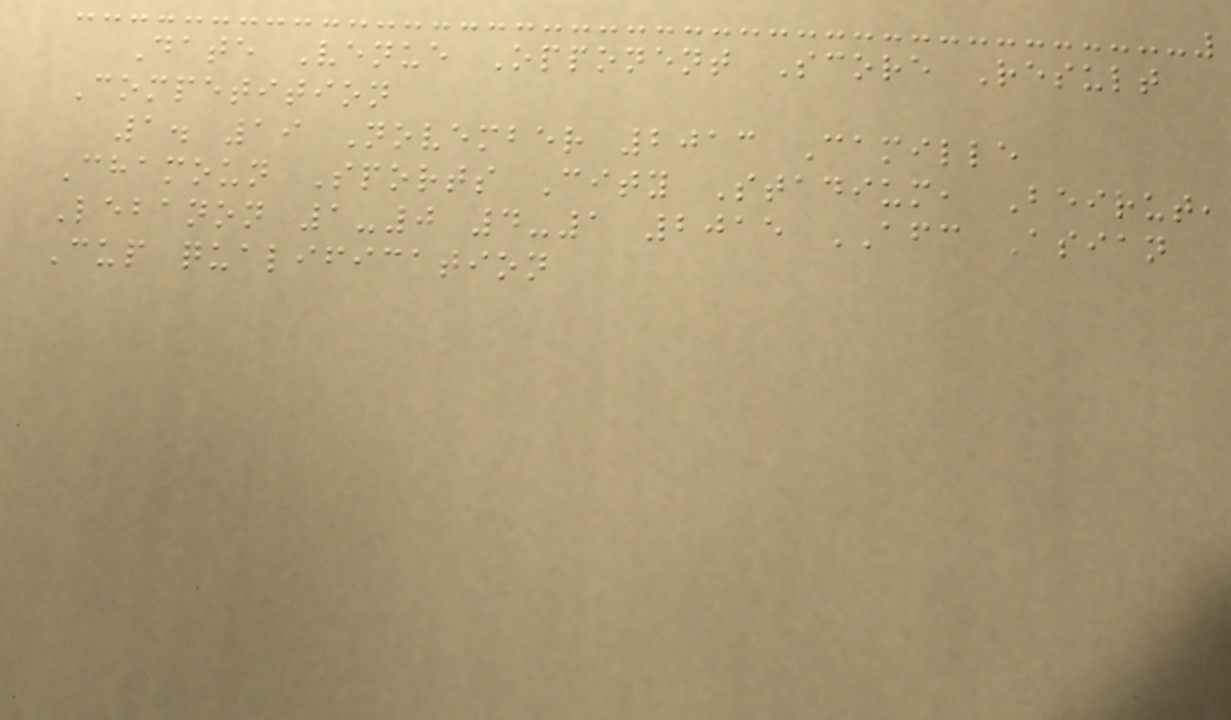Date Venue Opponent Score Result
Competition
1. 19 November 2013 Camille
Chamoun Sports City Stadium, Beirut,
Lebanon 1-0 4-1 2015 AFC Asian
Cup qualification
